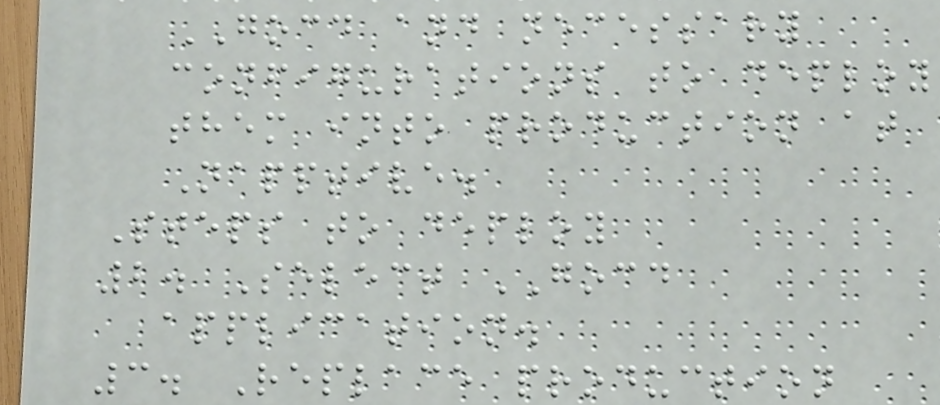GOCD and necessary
configurations to deploy
them into production at
Napptive.
Steps to deploy
2. Select GOCD
application.
3. Replace production
